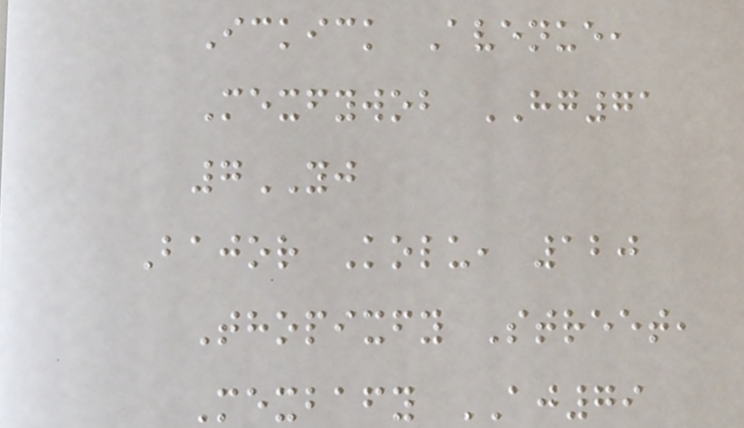Ickick Avenue,
Mexfywob HG71
7YJ
Bajor Kolu, 120
Thopixfy Street,
Mexbafy AJ79
